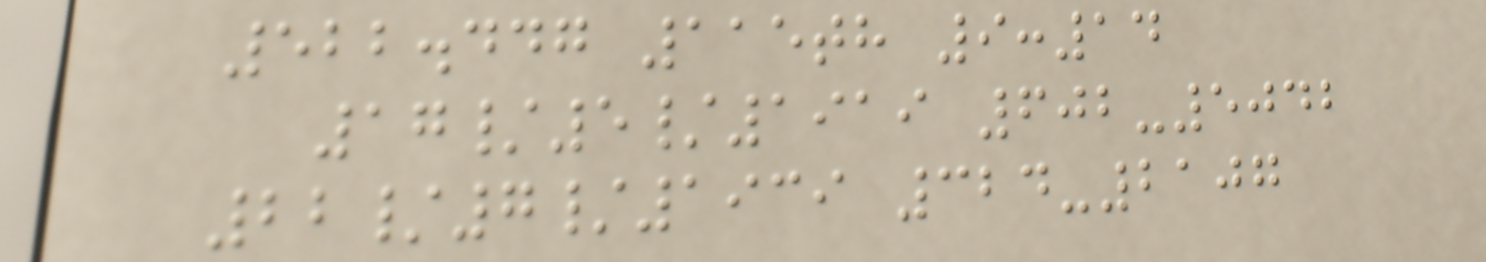522.447 115th 9:14
17/5/1919 602-5042
22/7/1939 324-2107
